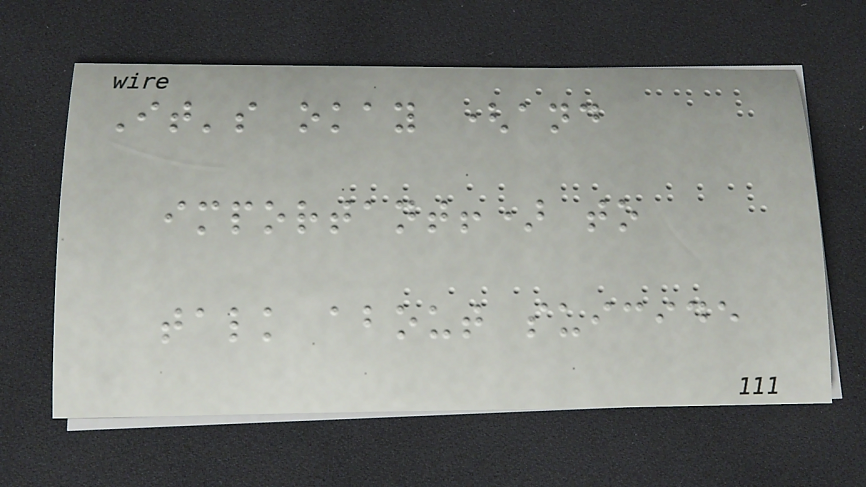It's okay (and
important!) to
talk about suicide
